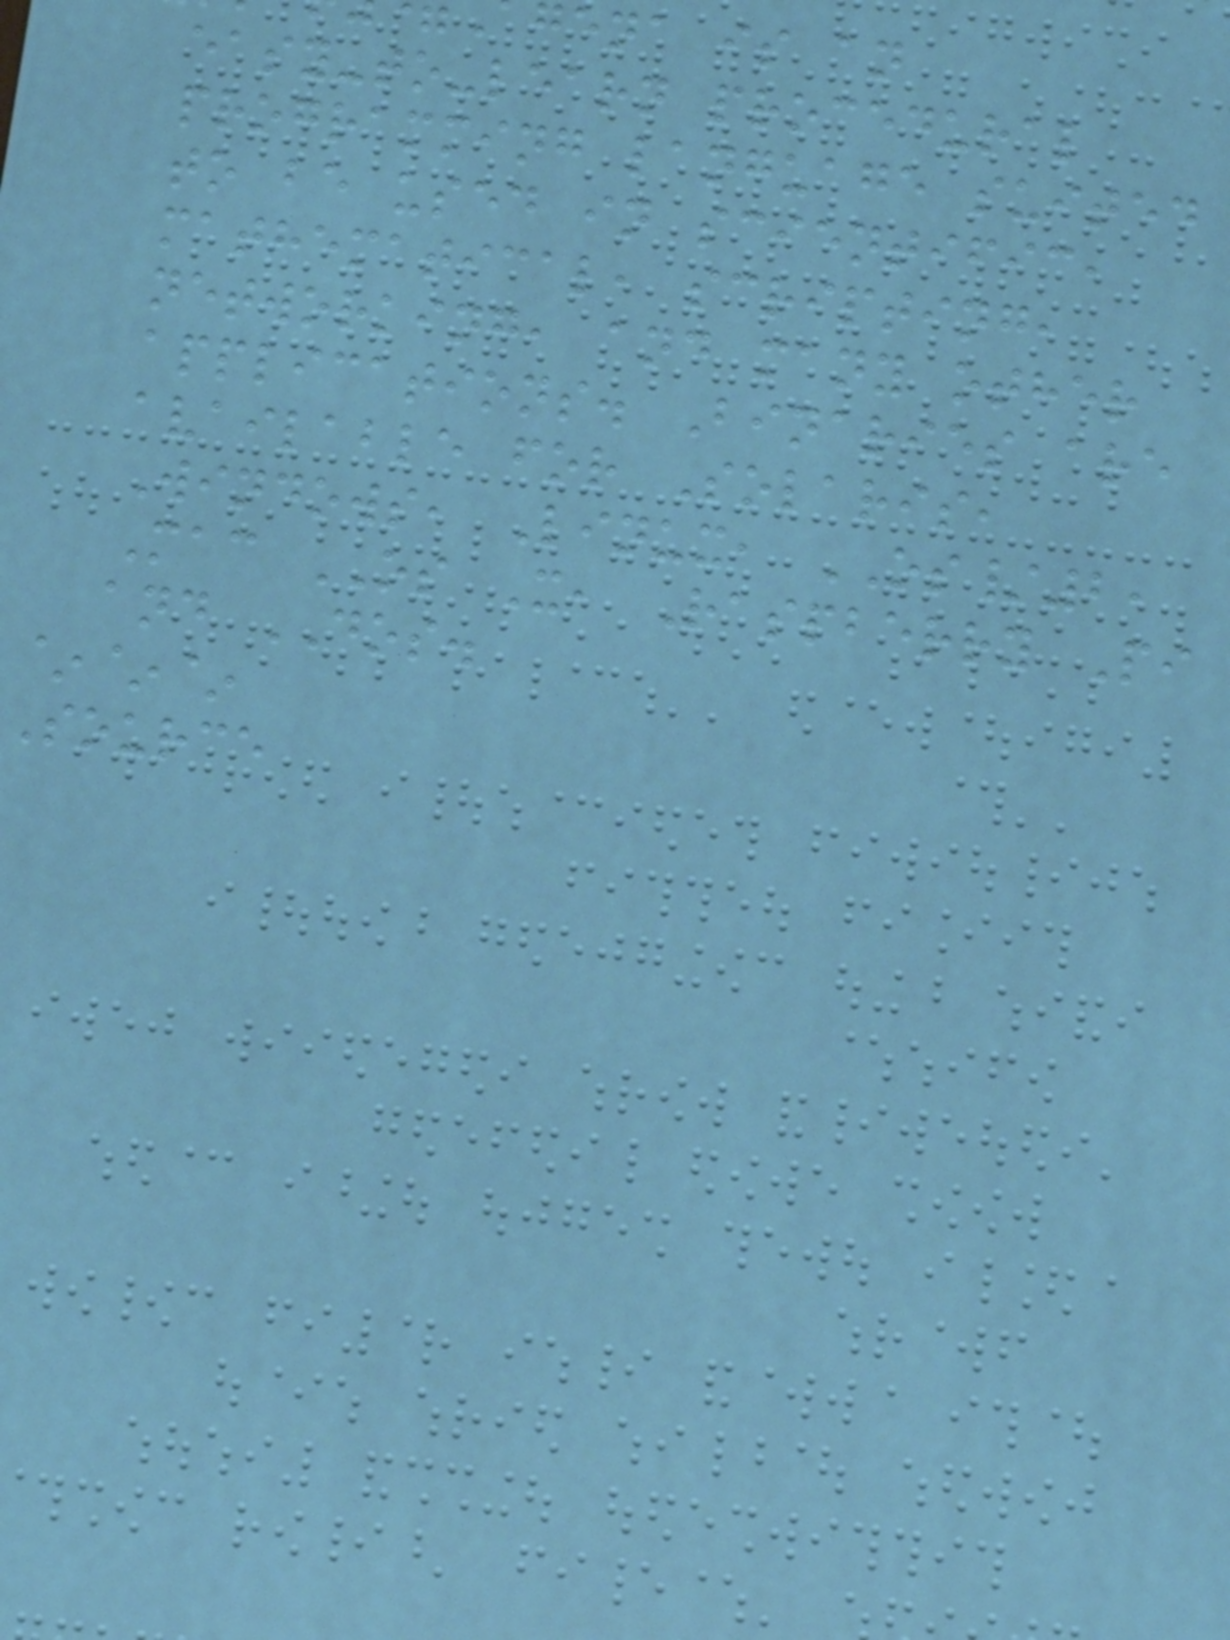gena is an
easy-to-learn procedural
programming language suited
to be used in scientific,
mathematical, scripting,
networking, and many other
applications. Binaries are
available for Solaris,
Windows, Linux, OS/2,
Mac OS X, Raspberry Pi
and DOS.
~~~
Source
